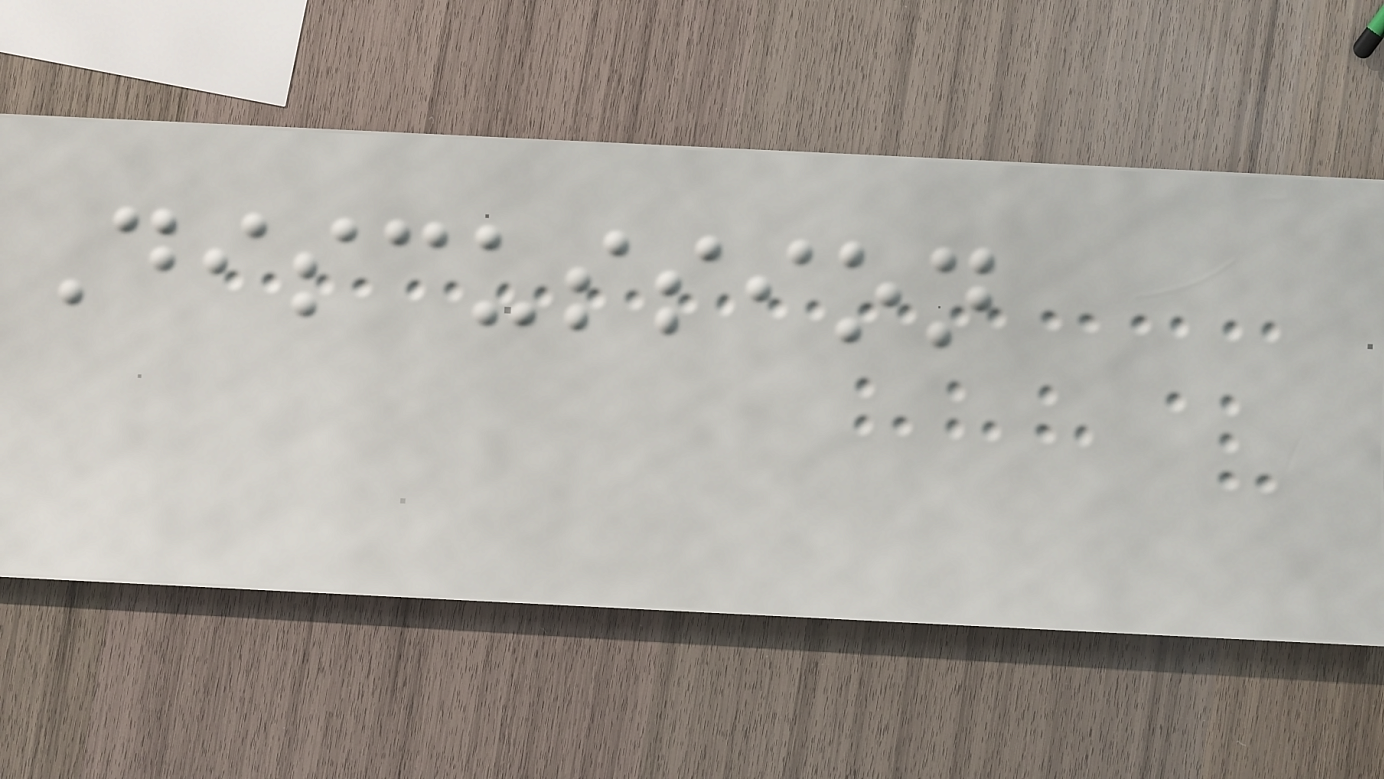Discussion
